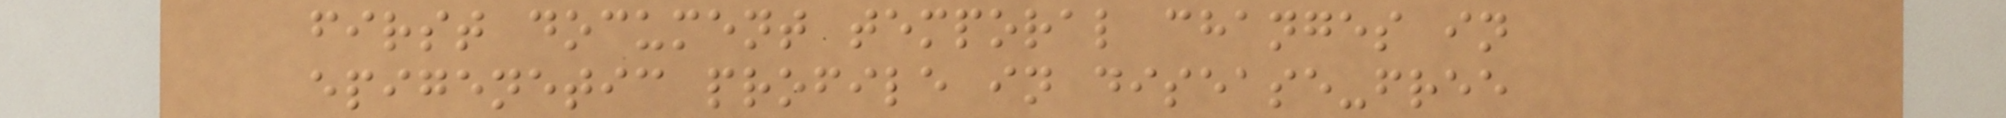first document temporal changes in
epigenetic profile in disease-free
